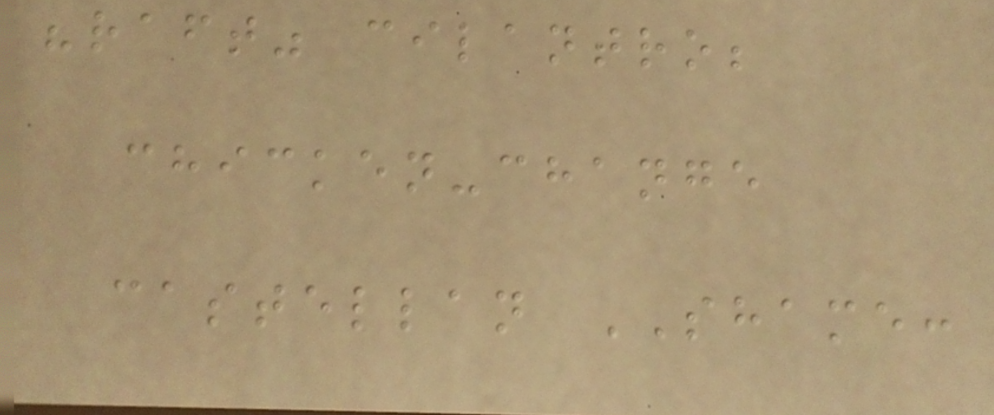"raft" cilantro;
chicken-change
castellan SHAME:
